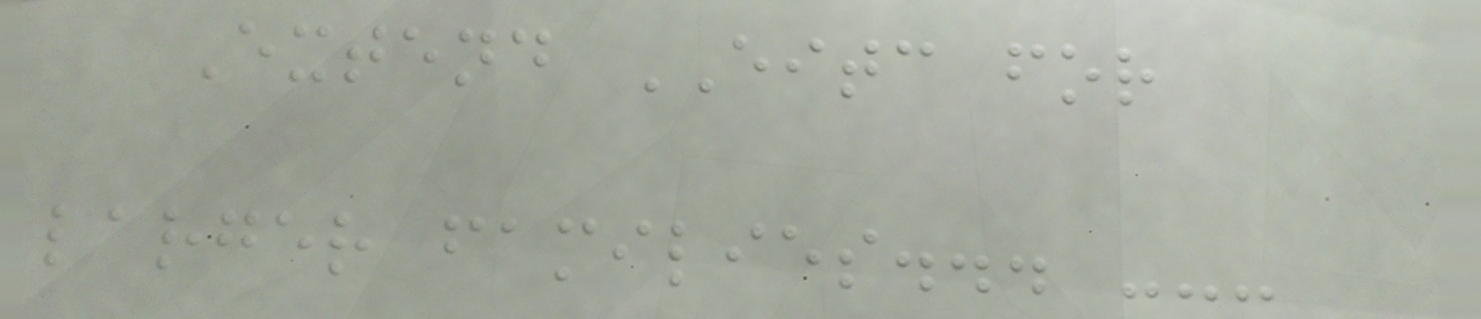Extend EITC for
larger families... ---
